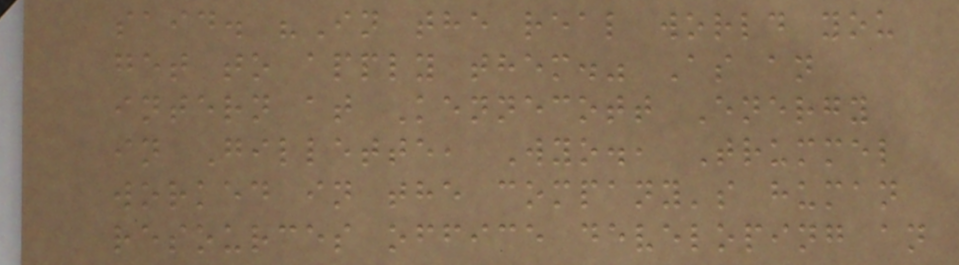said. "In the real world you
get to apply them." As an
intern at Kennecott Energy
in Gillette, Wyo., Trummel
worked in the company's human
resources office developing an
